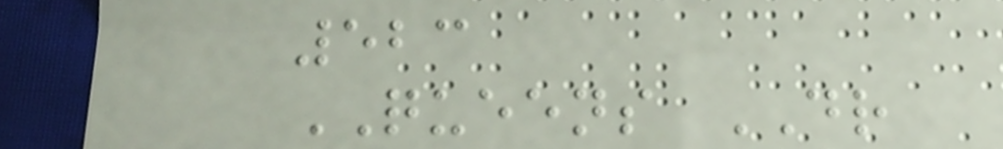523
QUEENS DR
